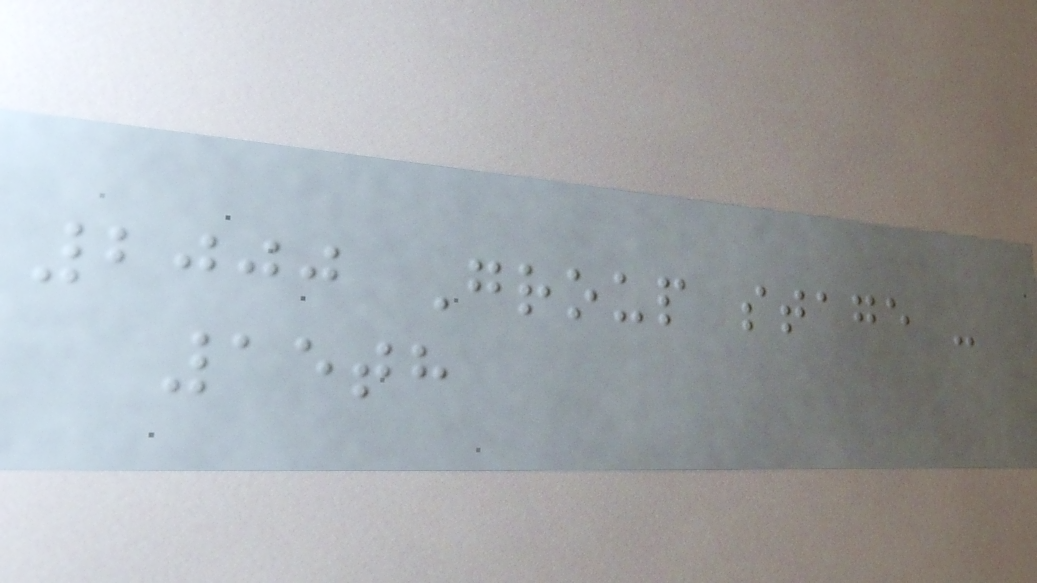2000 Group stage -
15th
